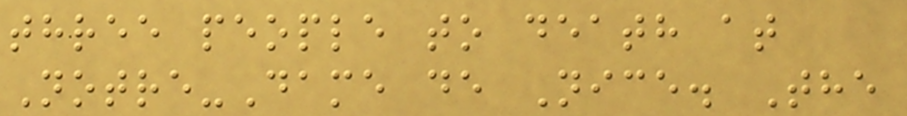three people to death at
Notre-Dame de Nice. The
